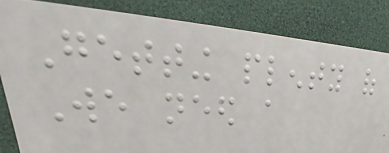Getting plenty of
We need a
